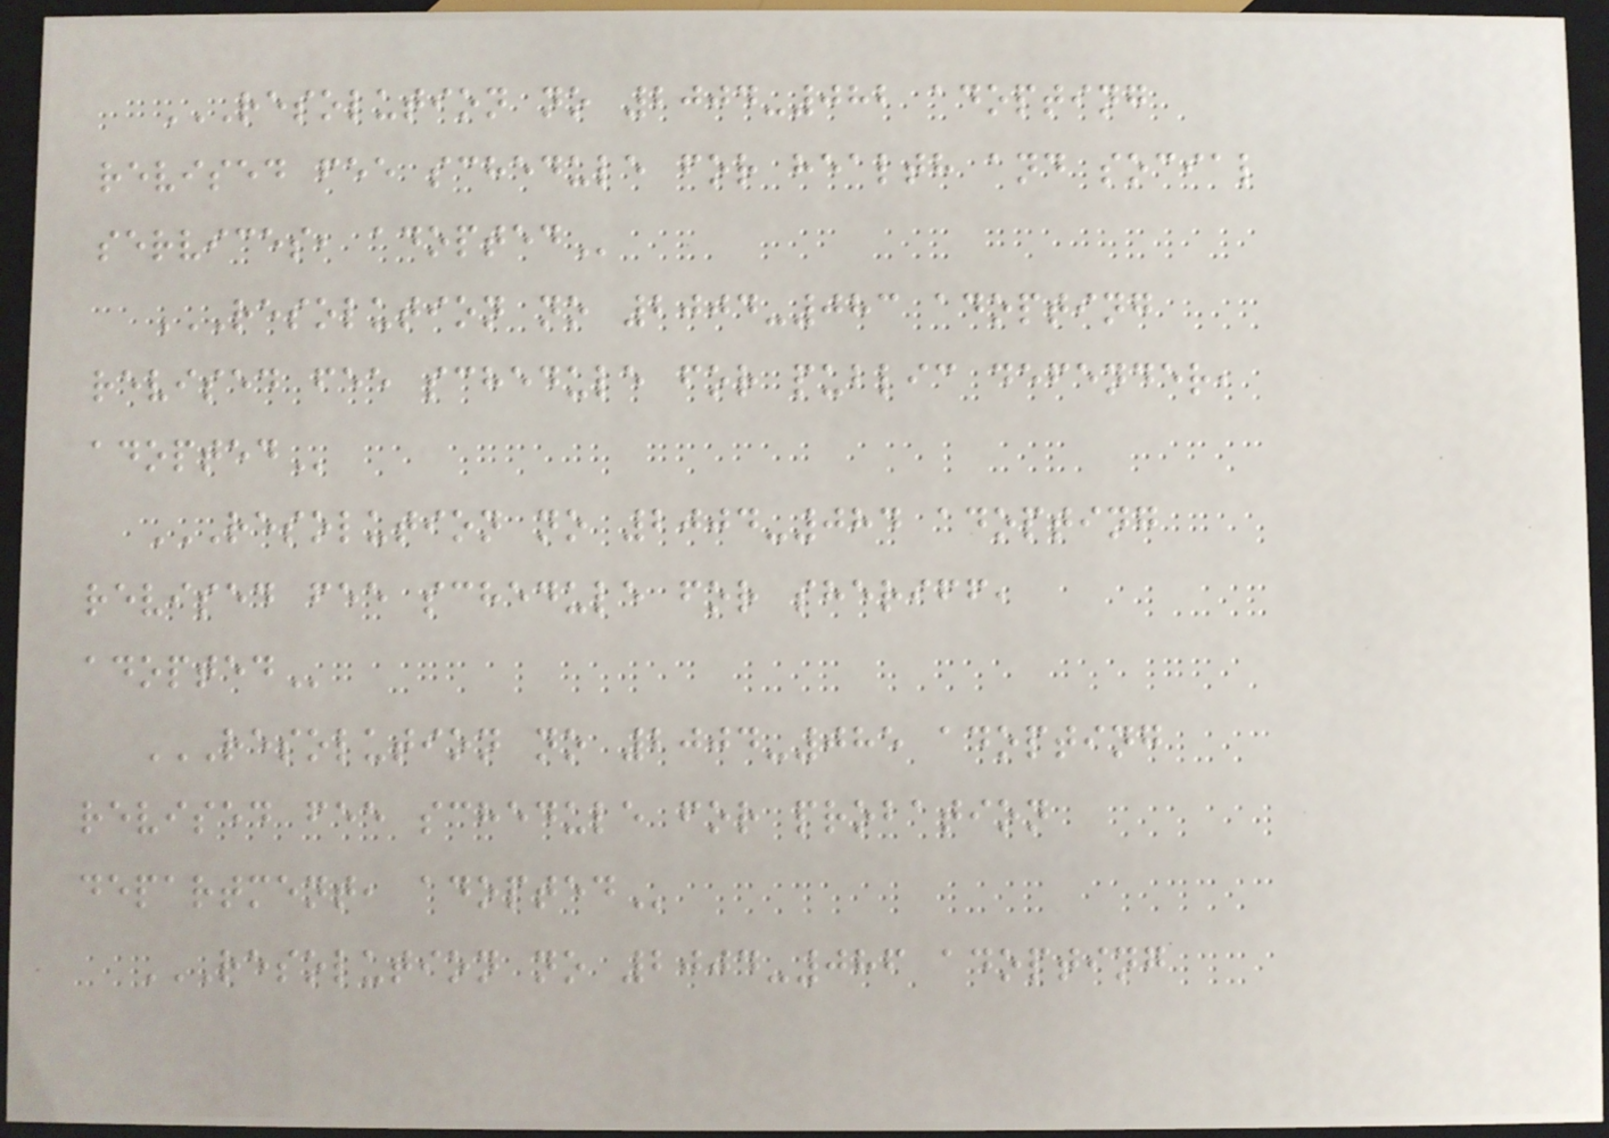RESOLUTION NO 2004-082 ADOPTING
REVISED FEE SCHEDULE FOR HEALTH AND SOCIAL
SERVICES, ADOPTED
RESOLUTION NO 2004-083 ADOPTING
REVISED FEE SCHEDULE FOR PUBLIC DEFENDER,
ADOPTED
RESOLUTION NO 2004-084 ADOPTING
REVISED FEE SCHEDULE FOR SHERIFF,
ADOPTED
RESOLUTION NO 2004-085 ADOPTING
REVISED FEE SCHEDULE FOR PROBATION
DEPARTMENT, ADOPTED
RESOLUTION NO 2004-086 ADOPTING
